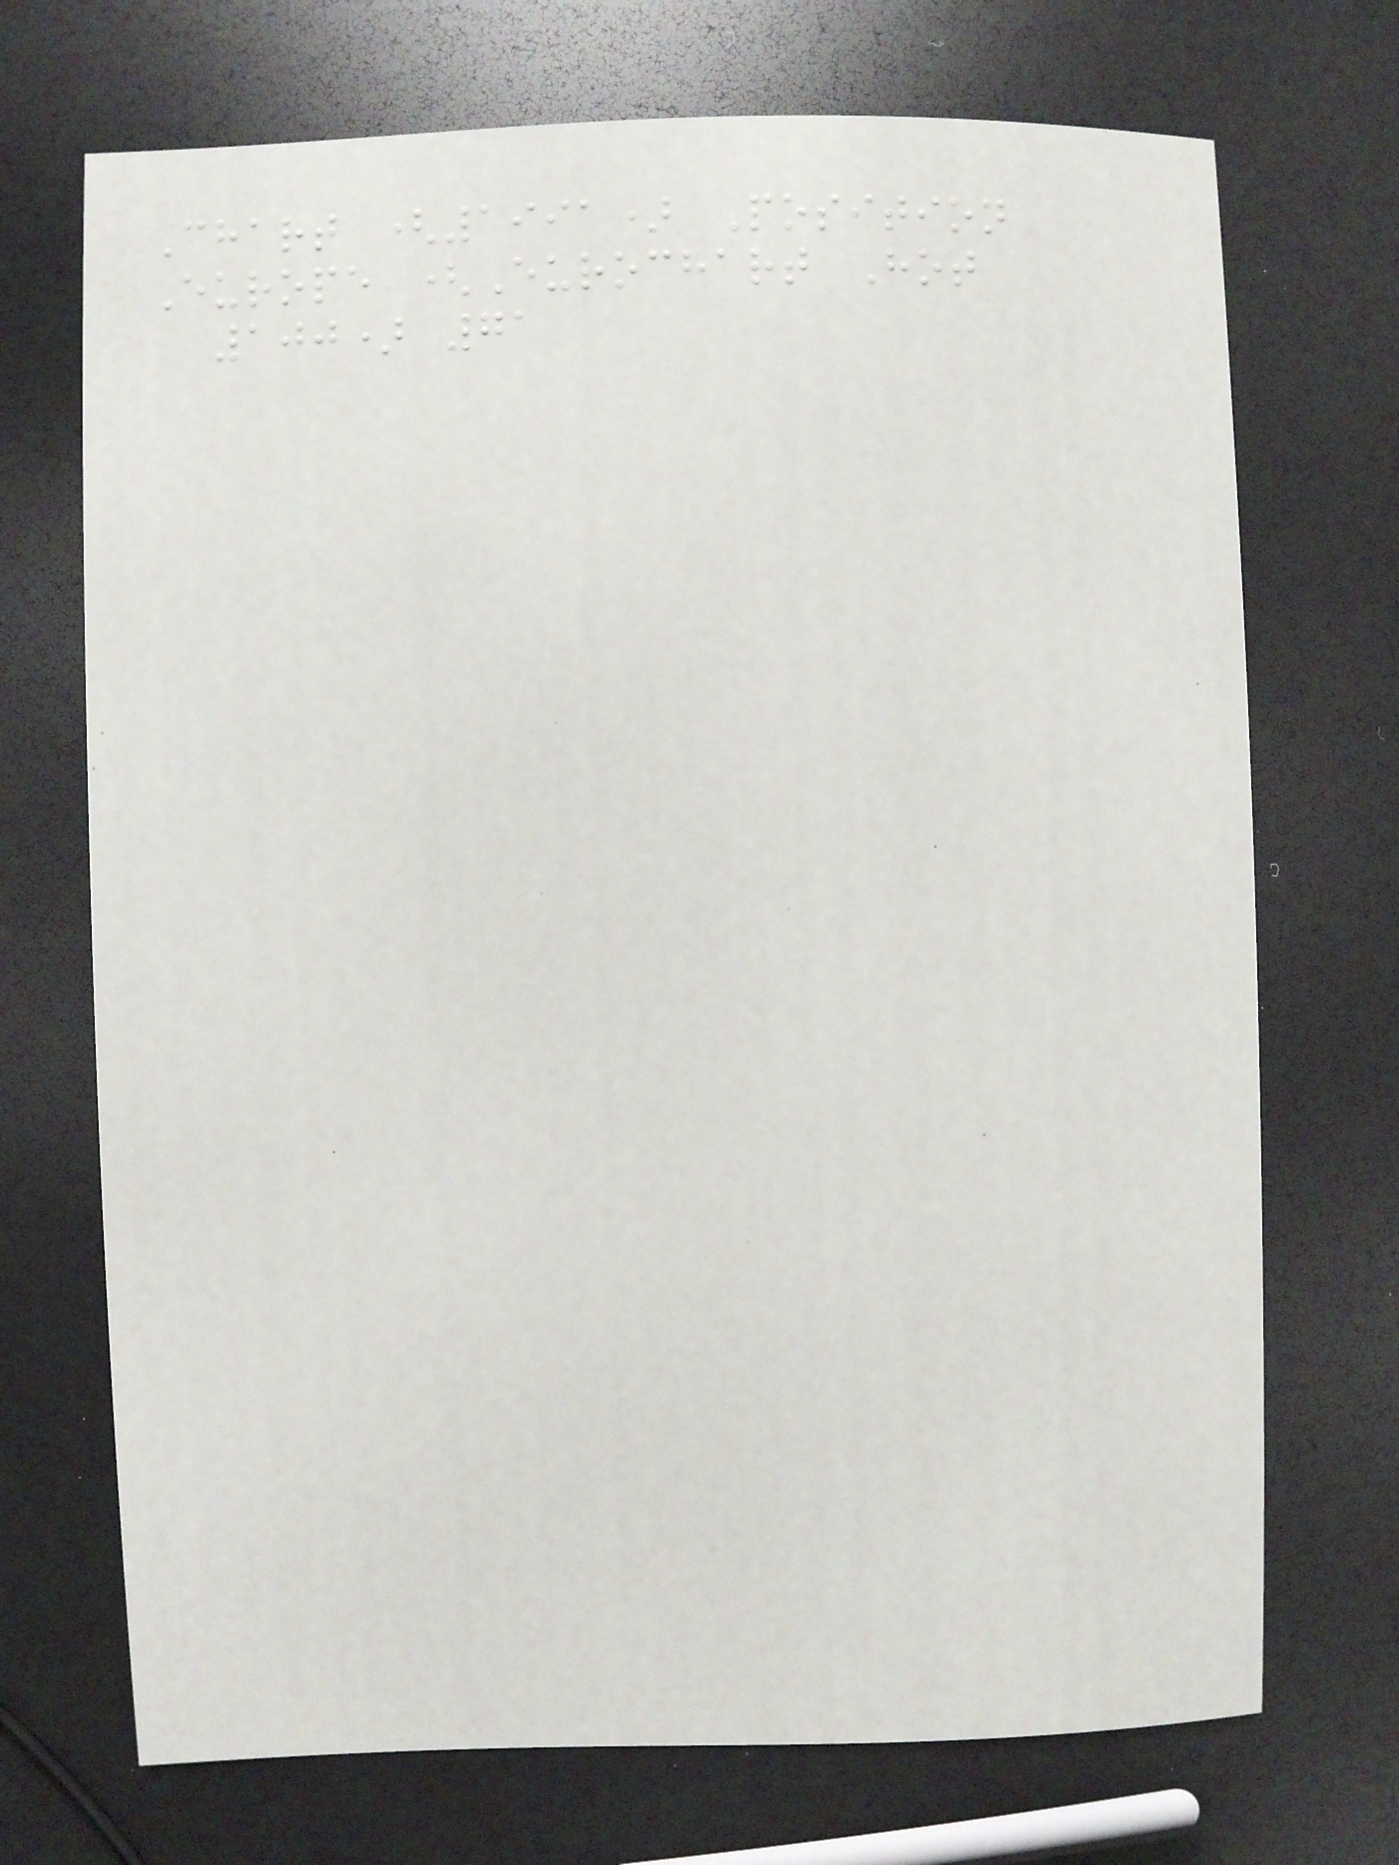Chart (1991) Position
Europe (Eurochart Hot
100) 71
